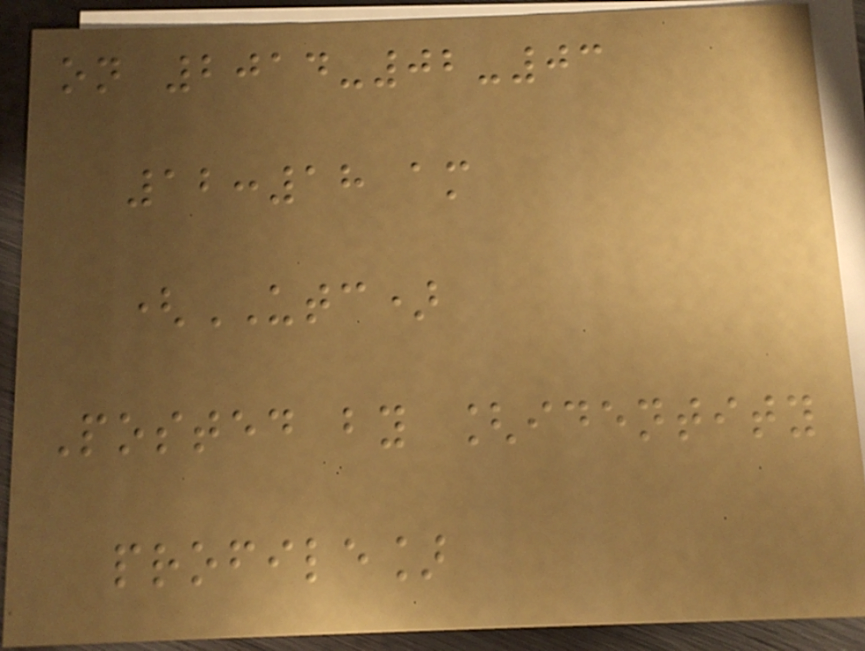on 2014-02-03
12:18 am
(UTC)
Posted by [identity
profile]
